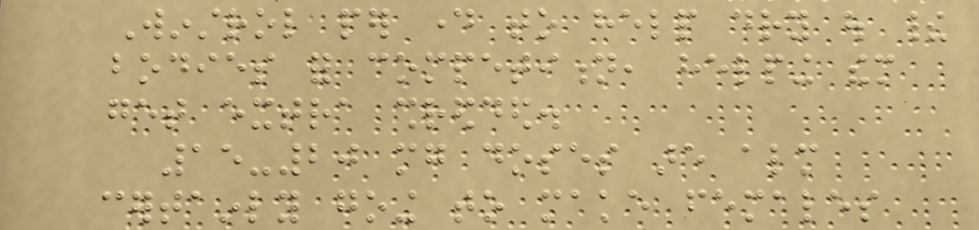Winstrol per day to help dry out their
bodies for competition, helping them
get extra shredded.
15-20 mg doses are almost
certainly going to make females
